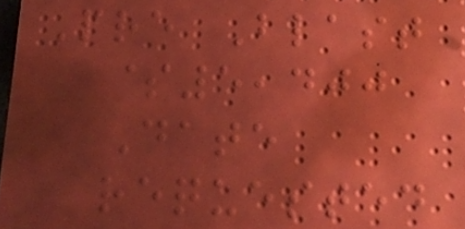Pre Blast
$5,400
Date
requested
